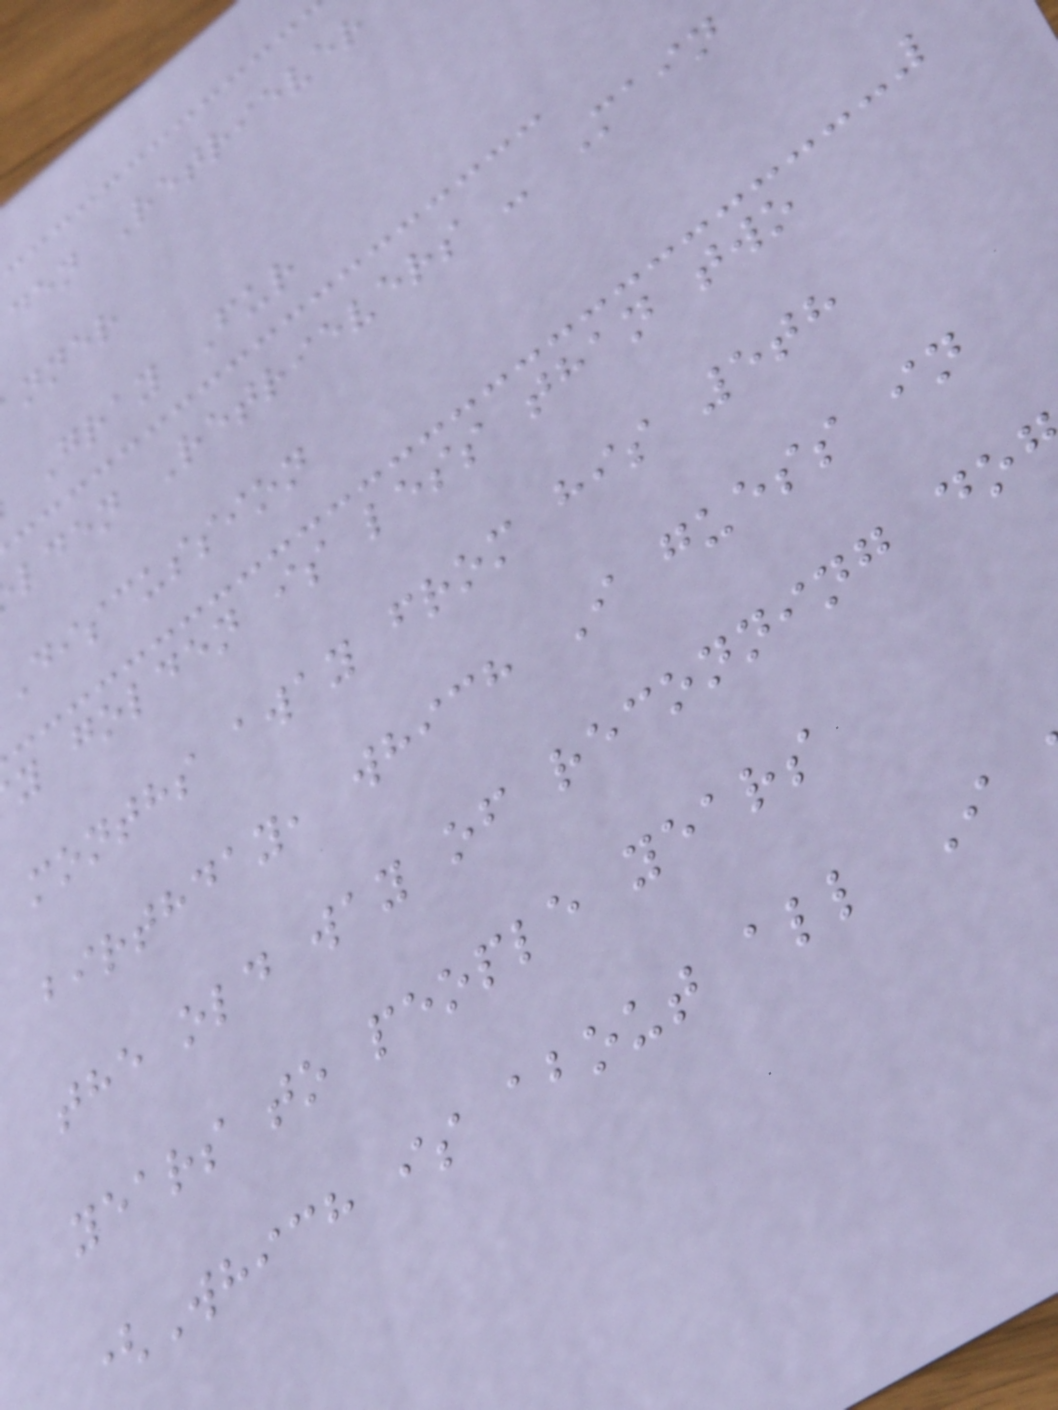den Retriever
nner
Gray Fur
lden Retrievers - Main
Discussion
y golden is less than two
months away from his 5th
birthday, which I guess in
the old way of reconning do
years to people years
(Which is about all I
